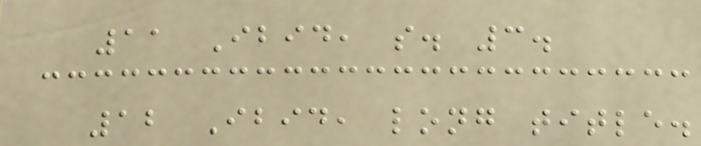11 Ibid, s. 3.
12 Ibid, long title.
